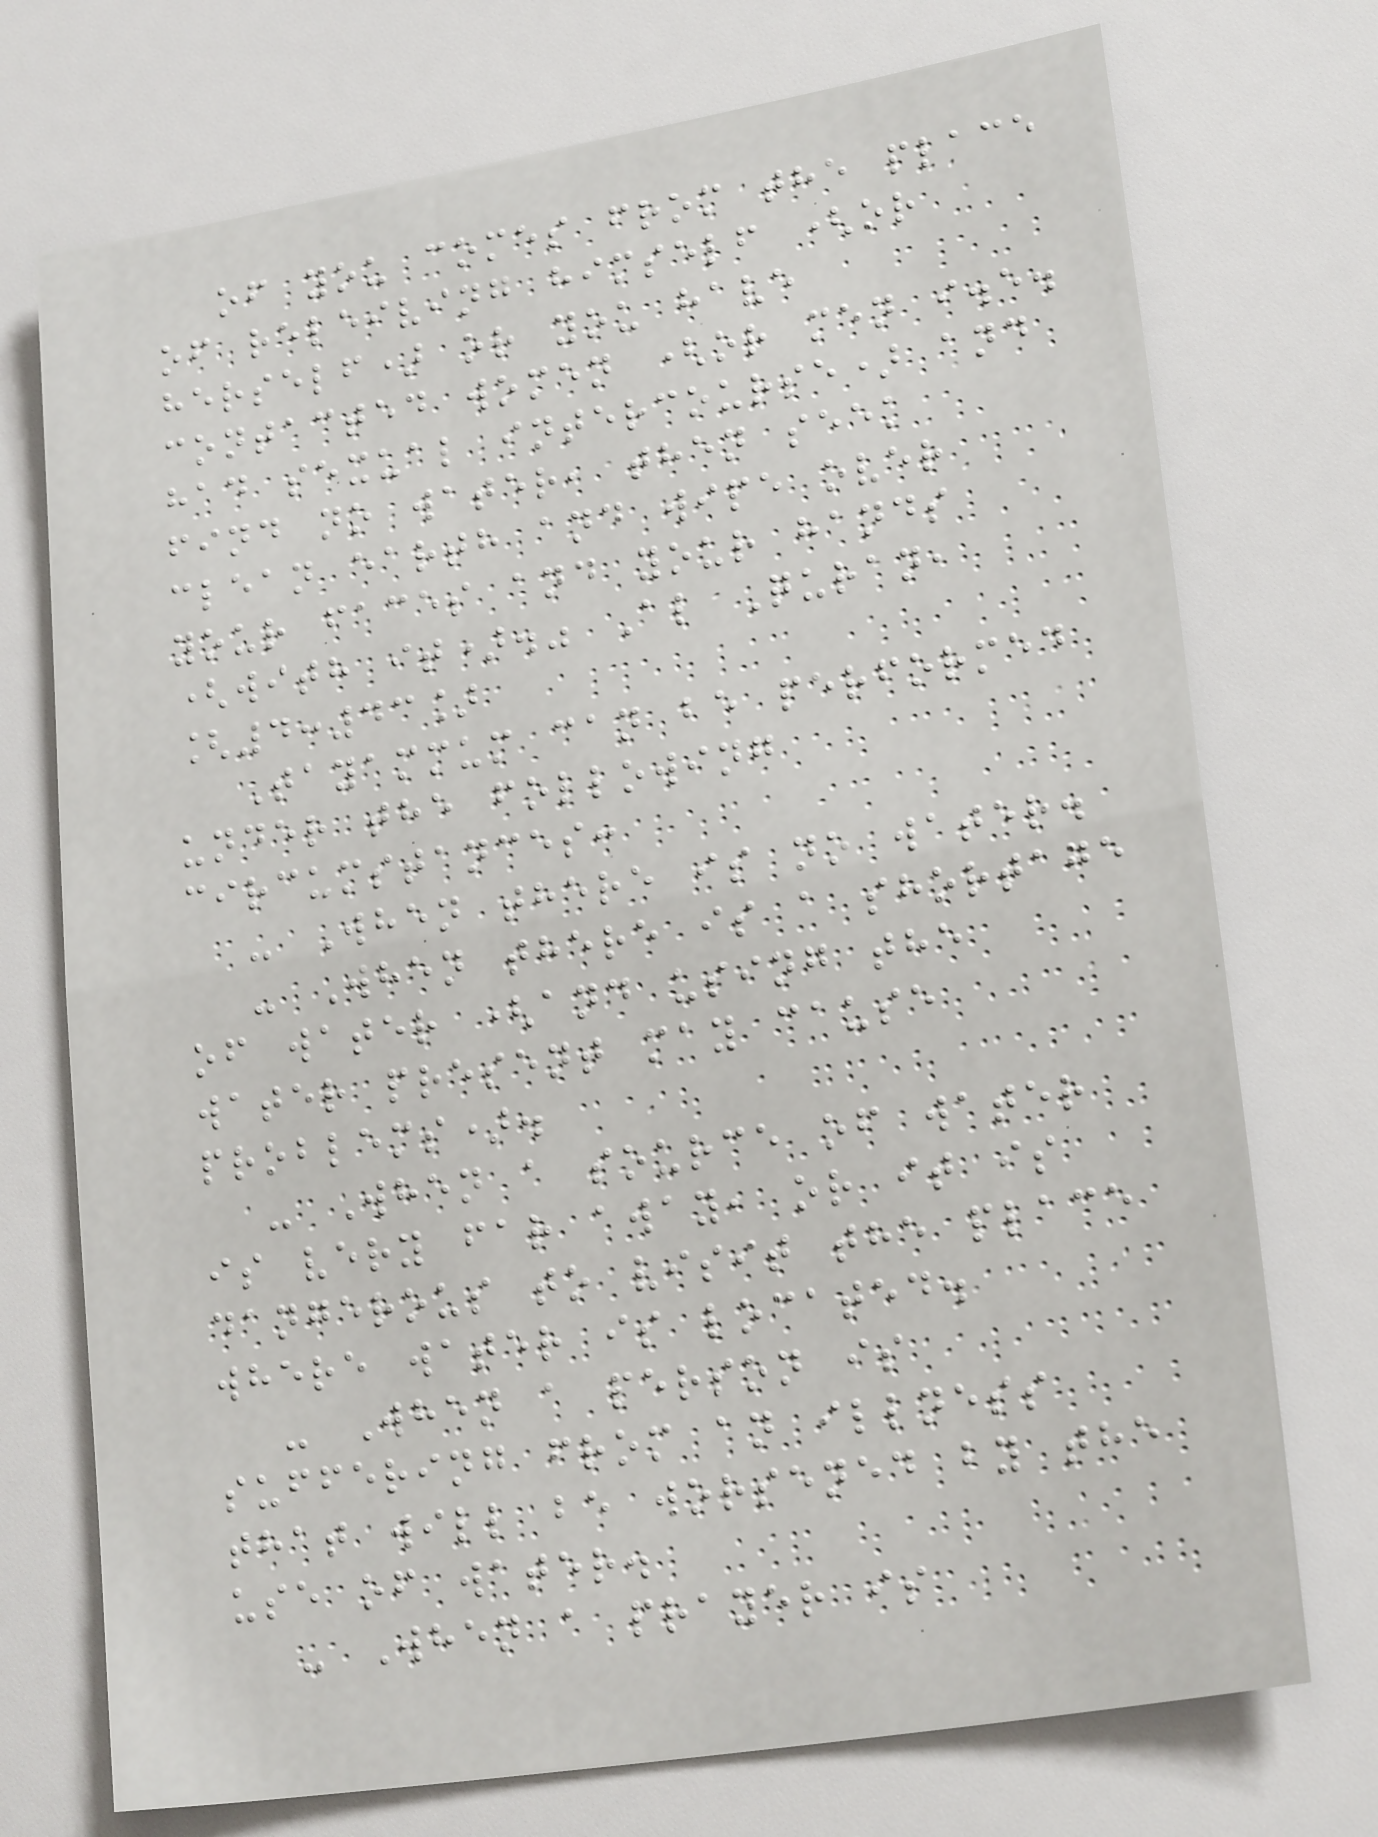of you comes from the place
of releiving himself (or
herself) or you have
contacted women (or men i.e.
had sexual intercourse) and
find no water, then seek
clean earth and wipe over
your faces and your hands
(with it)." Al Quran,
[4:43]
Tayammum can be performed
under the following
circumstances:
- When there is no water.
- When there is a shortage
of water (and using the
water present may cause
problems).
- When a source of water
is very far away, or it is
dangerous to visit the place
where water is located.
- When a person is
suffering from an illness
that will be worsened by the
use of water.
- When a prayer is
